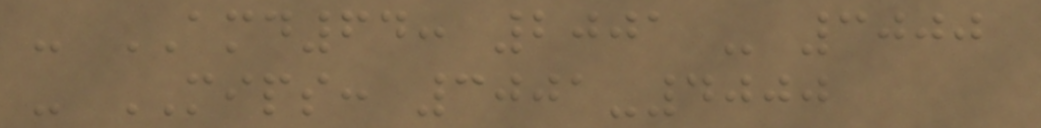- AMD64: 2001 - 3000
- MIPS: 3001-4000
